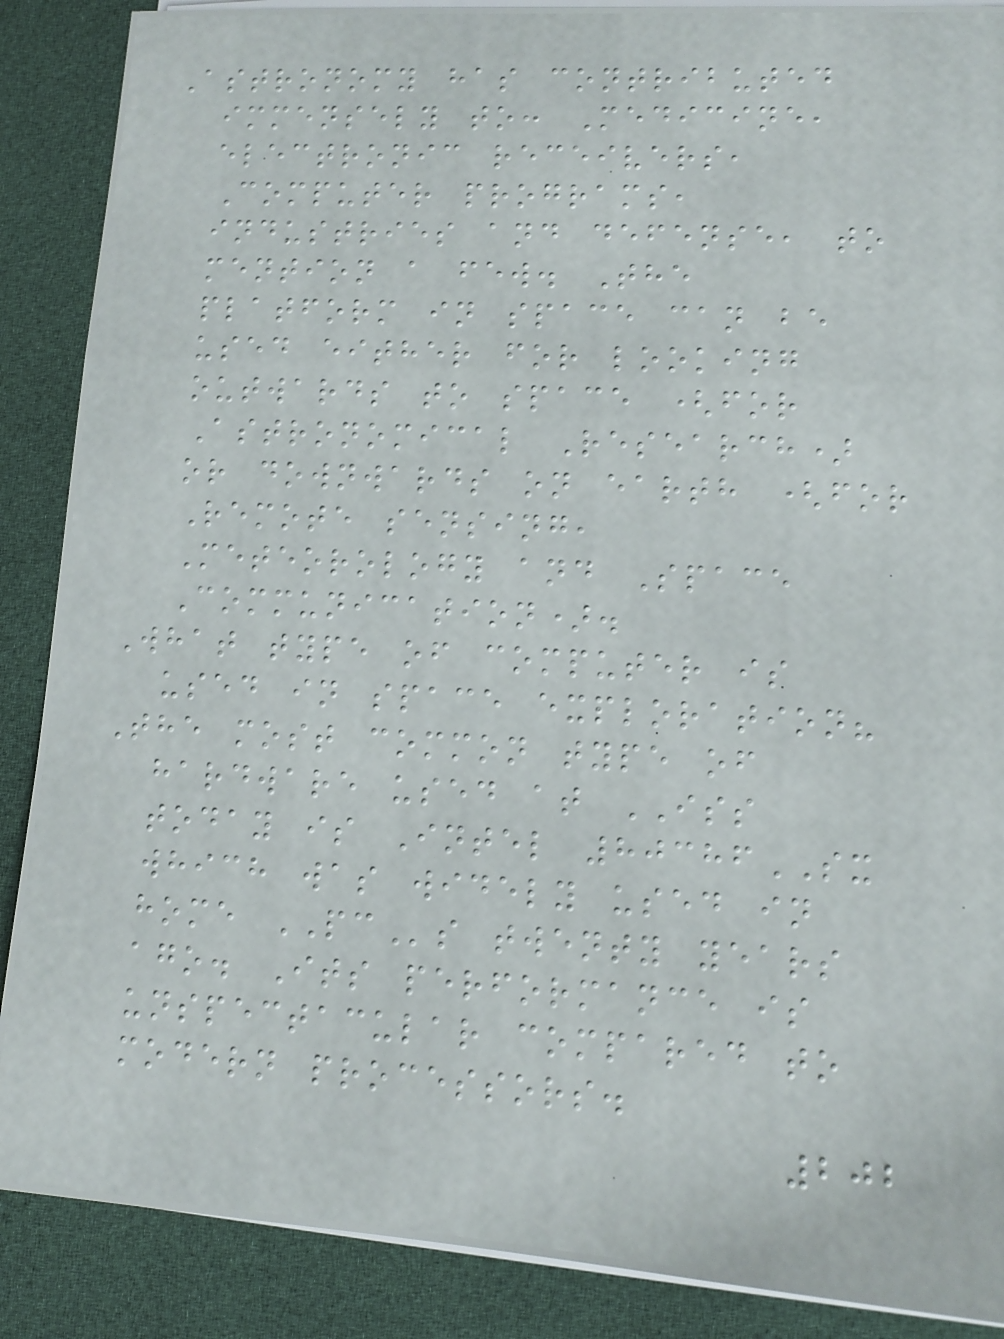Astronomy has contributed
immensely to: Medicine,
electronic receivers,
Computer programs,
industries and defense, to
mention a few. The
platform in space can be
used either for looking
outwards to space (for
Astronomical Research)
or downwards on earth (for
Remote sensing,
Meteorology and Space
Communication).
What type of computer is
used in space exploration?
The most common type of
hardware used at ISS
today is Intel 80386SX
which was widely used in
home PCs twenty years
ago. Its performance is
unspectacular compared to
modern processors.
202
